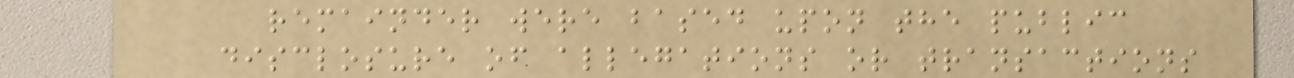remainder were based upon the public
disclosure of allegations or transactions
